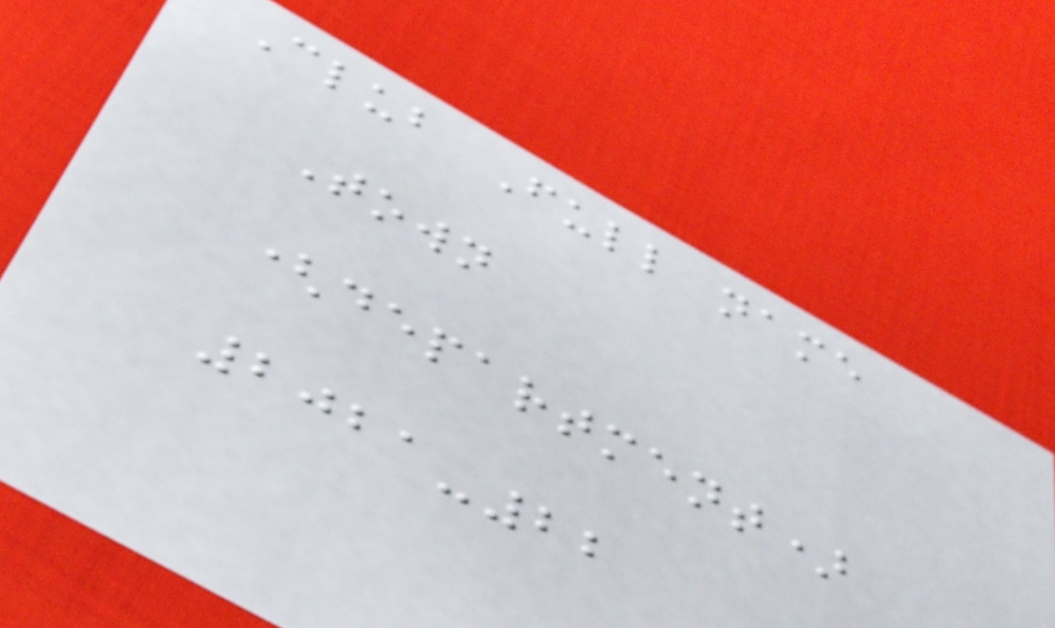Club Full name
Town
(department)
2021-22
